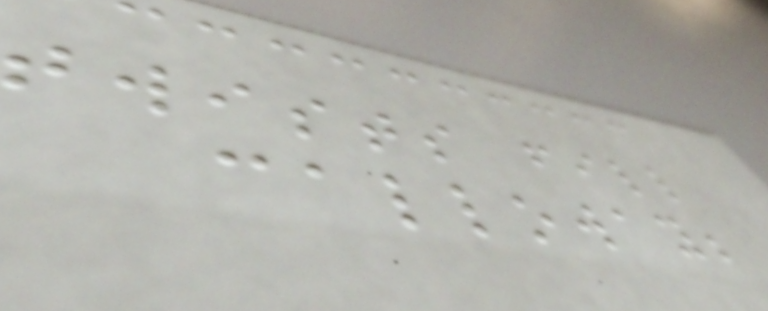twists fill
calloway;
